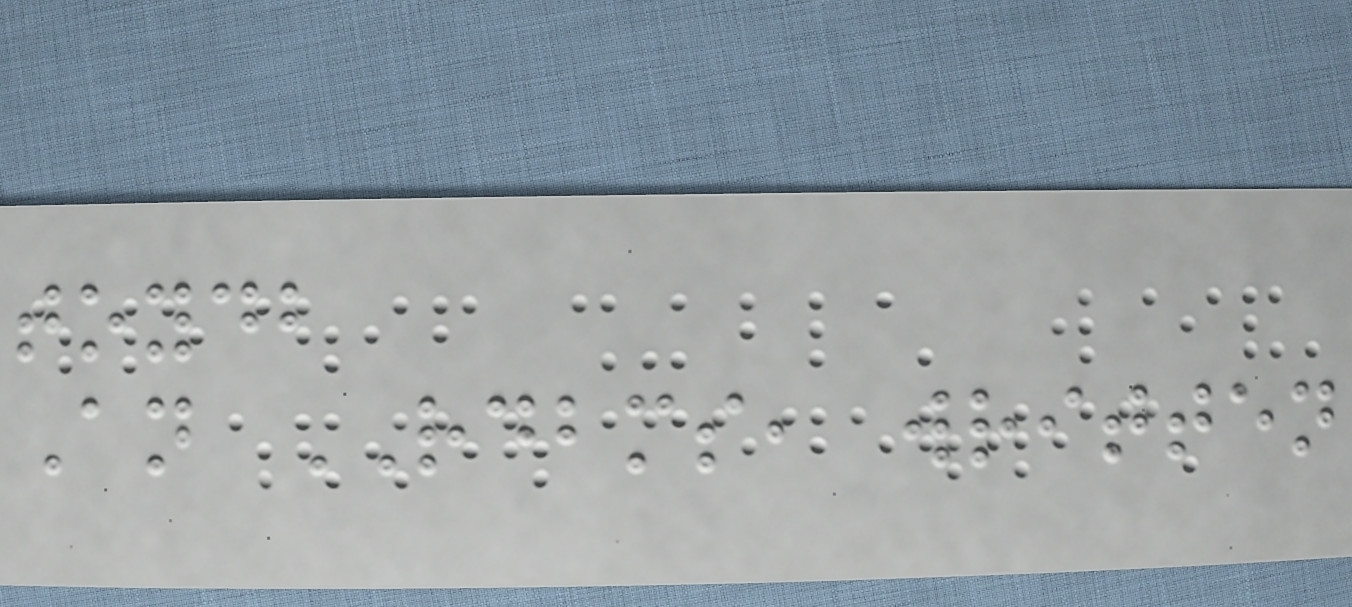toydb
An RDBMS, written
